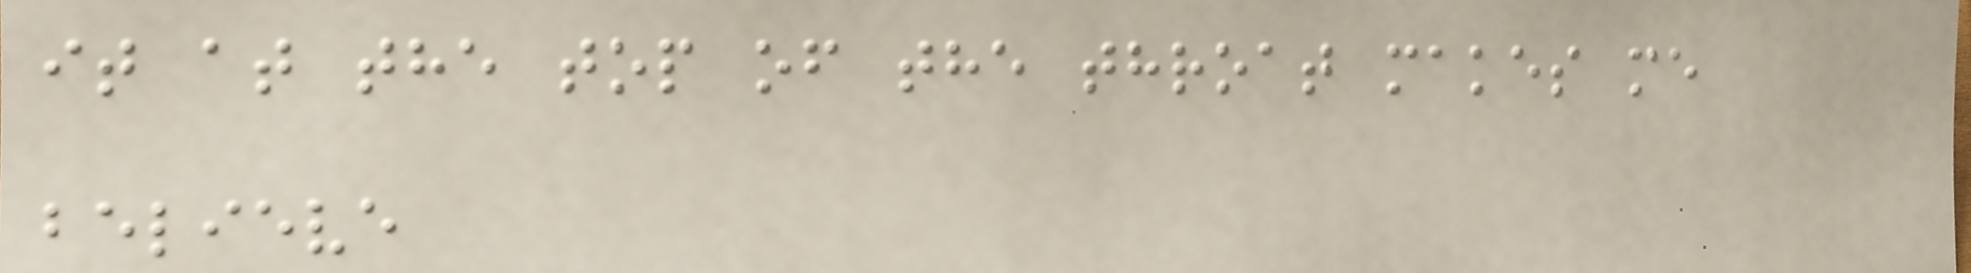it at the top of the throat makes me
believe
